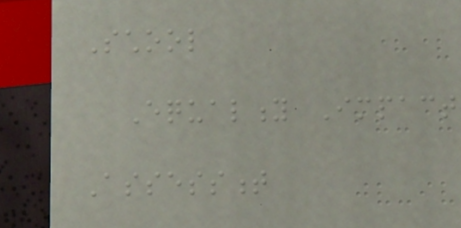School
Equality Impact
Assessment
